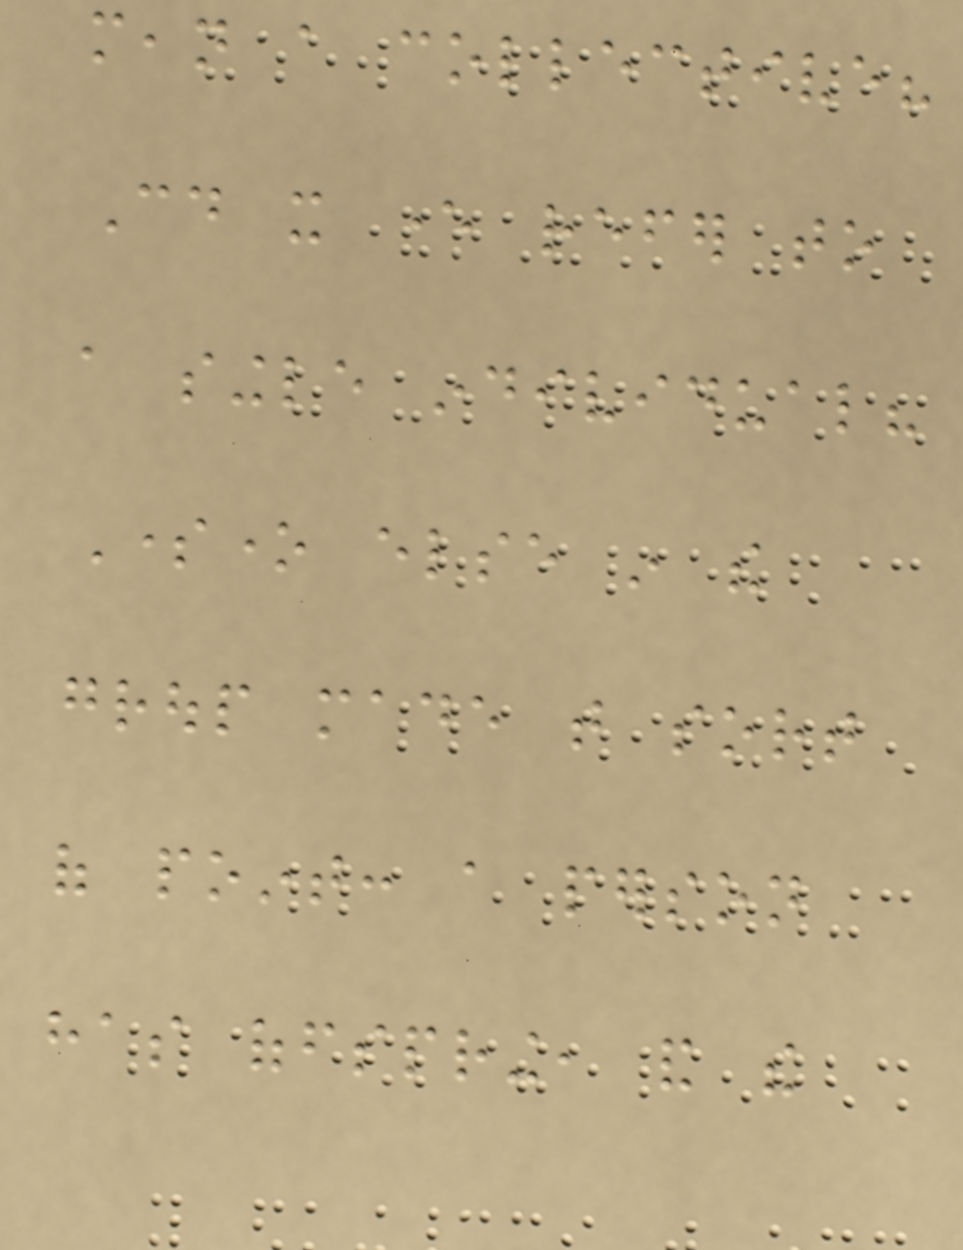mean a collective?
Could it ever refer to
a single individual?
Someone else in the
group made that sort
of point: a person
has offspring, and the
